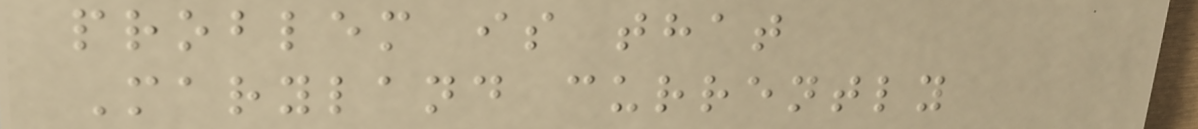problem is that
Maryland currently
